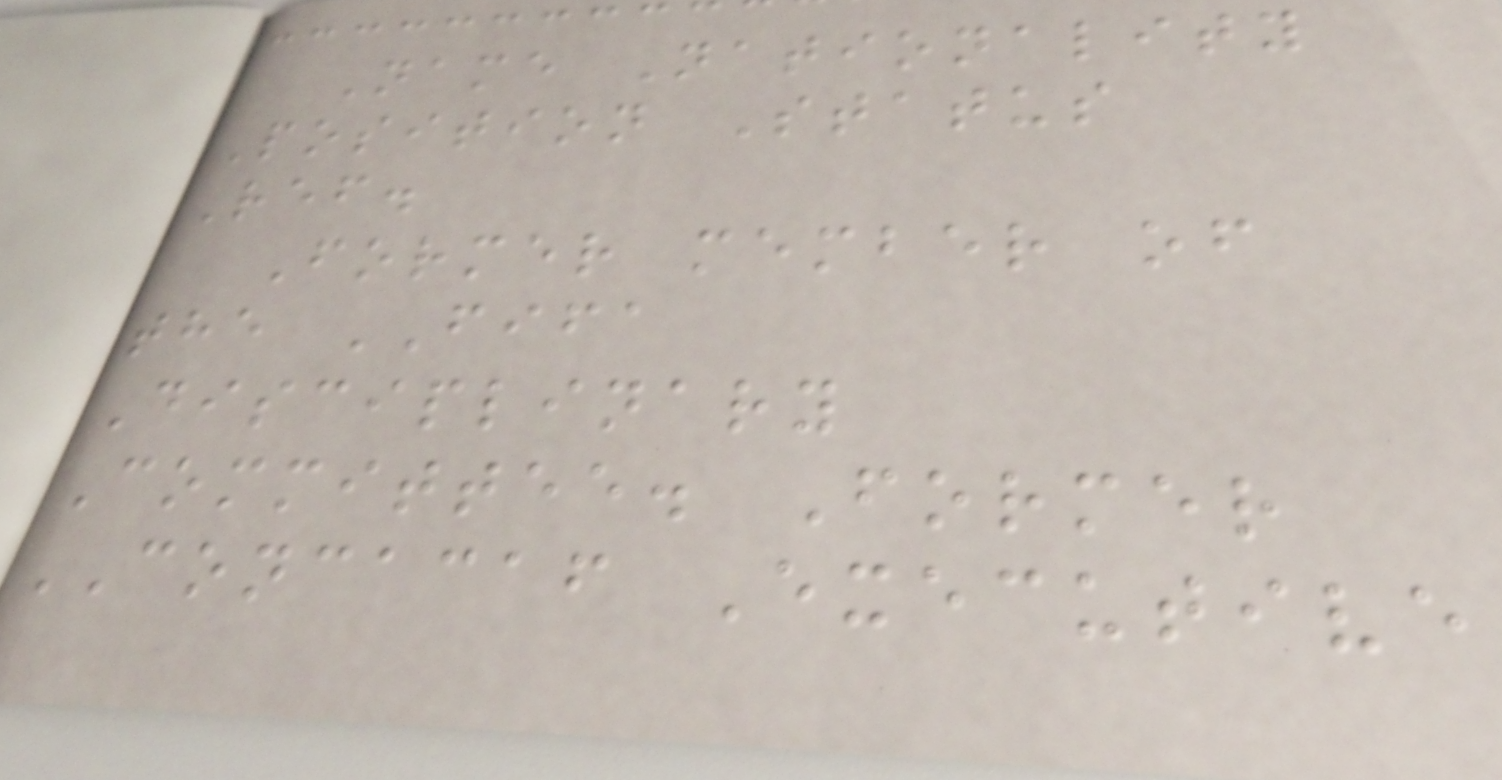Name Nationality
Position Status
Ref.
Former member of
the FIFA
Disciplinary
Committee. Former
CONCACAF Executive
